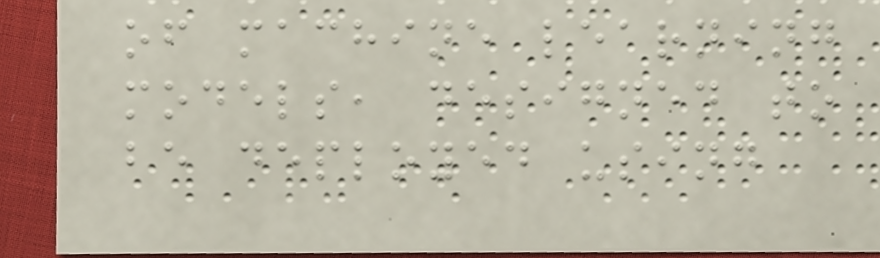of machine learning
models, designed to
be deployed using
